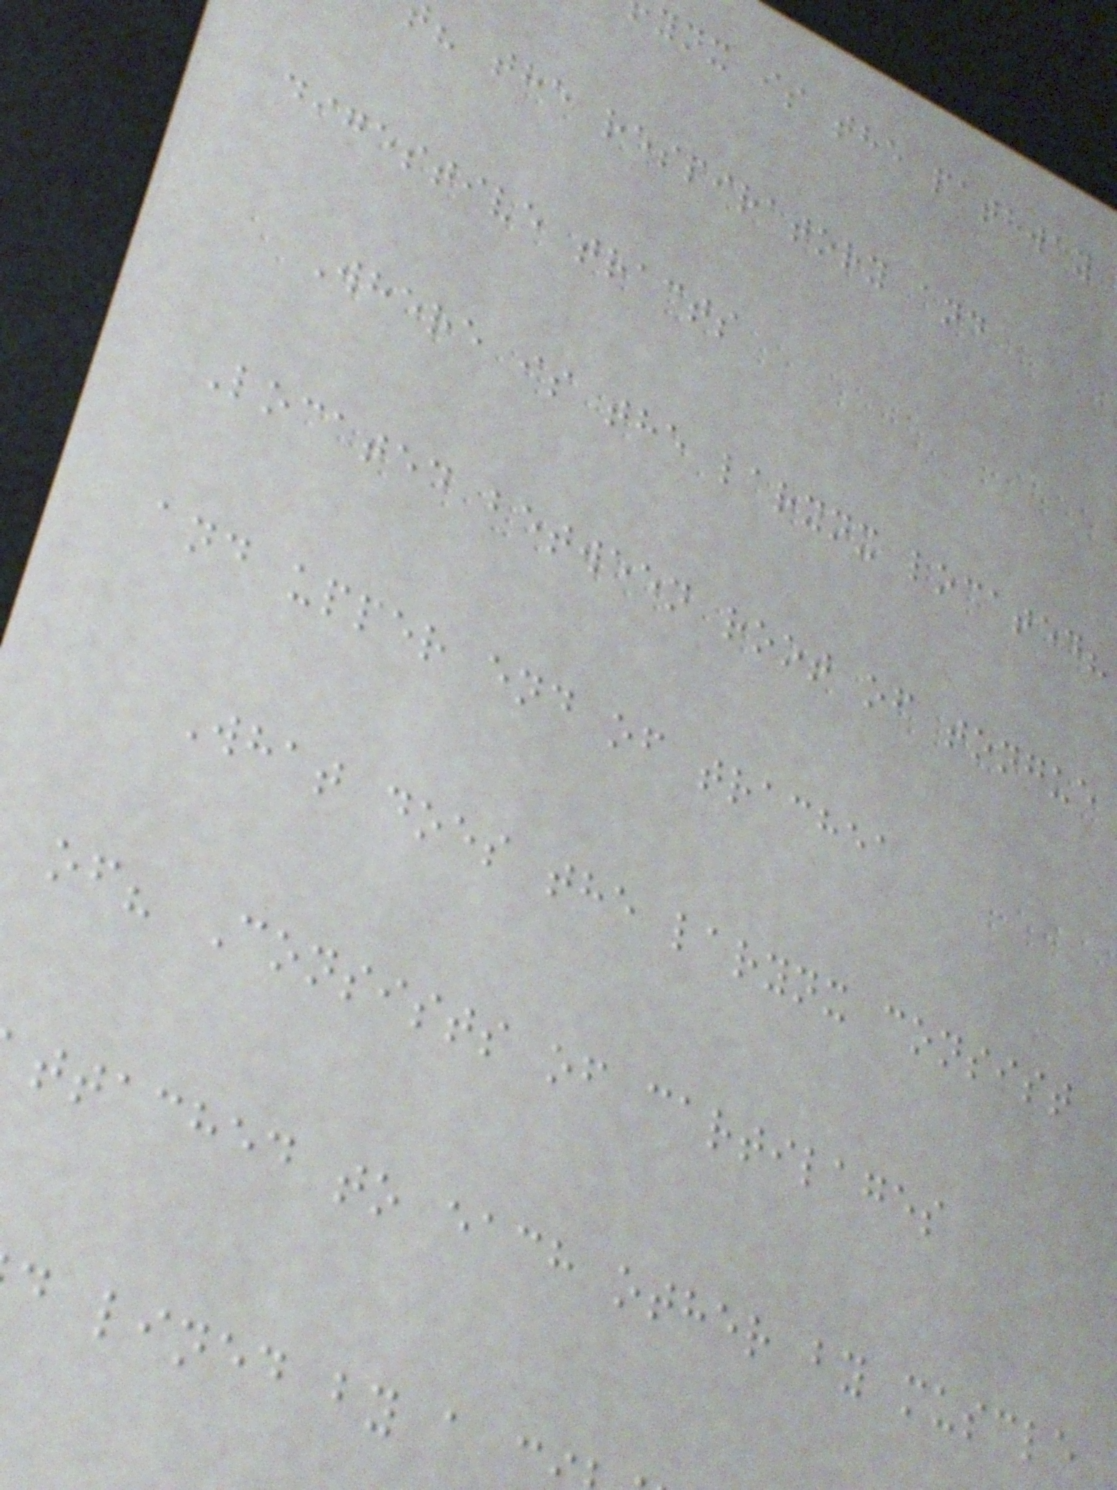ynx is the pathway
the respiratory and
digestive tracts
Where is the larynx located?
Located between root of tongue
and upper end of trachea
What does the larynx consist
of? Consists of cartilages
ttached to each other by muscle
d lined by a c
